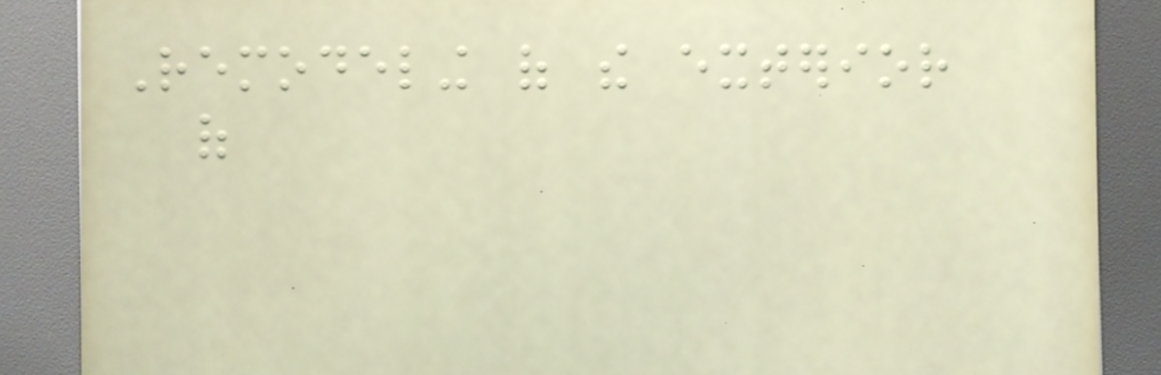Remodeling of the exterior
of
